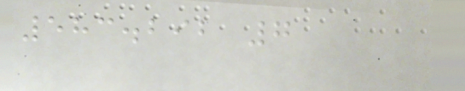583.292 7
